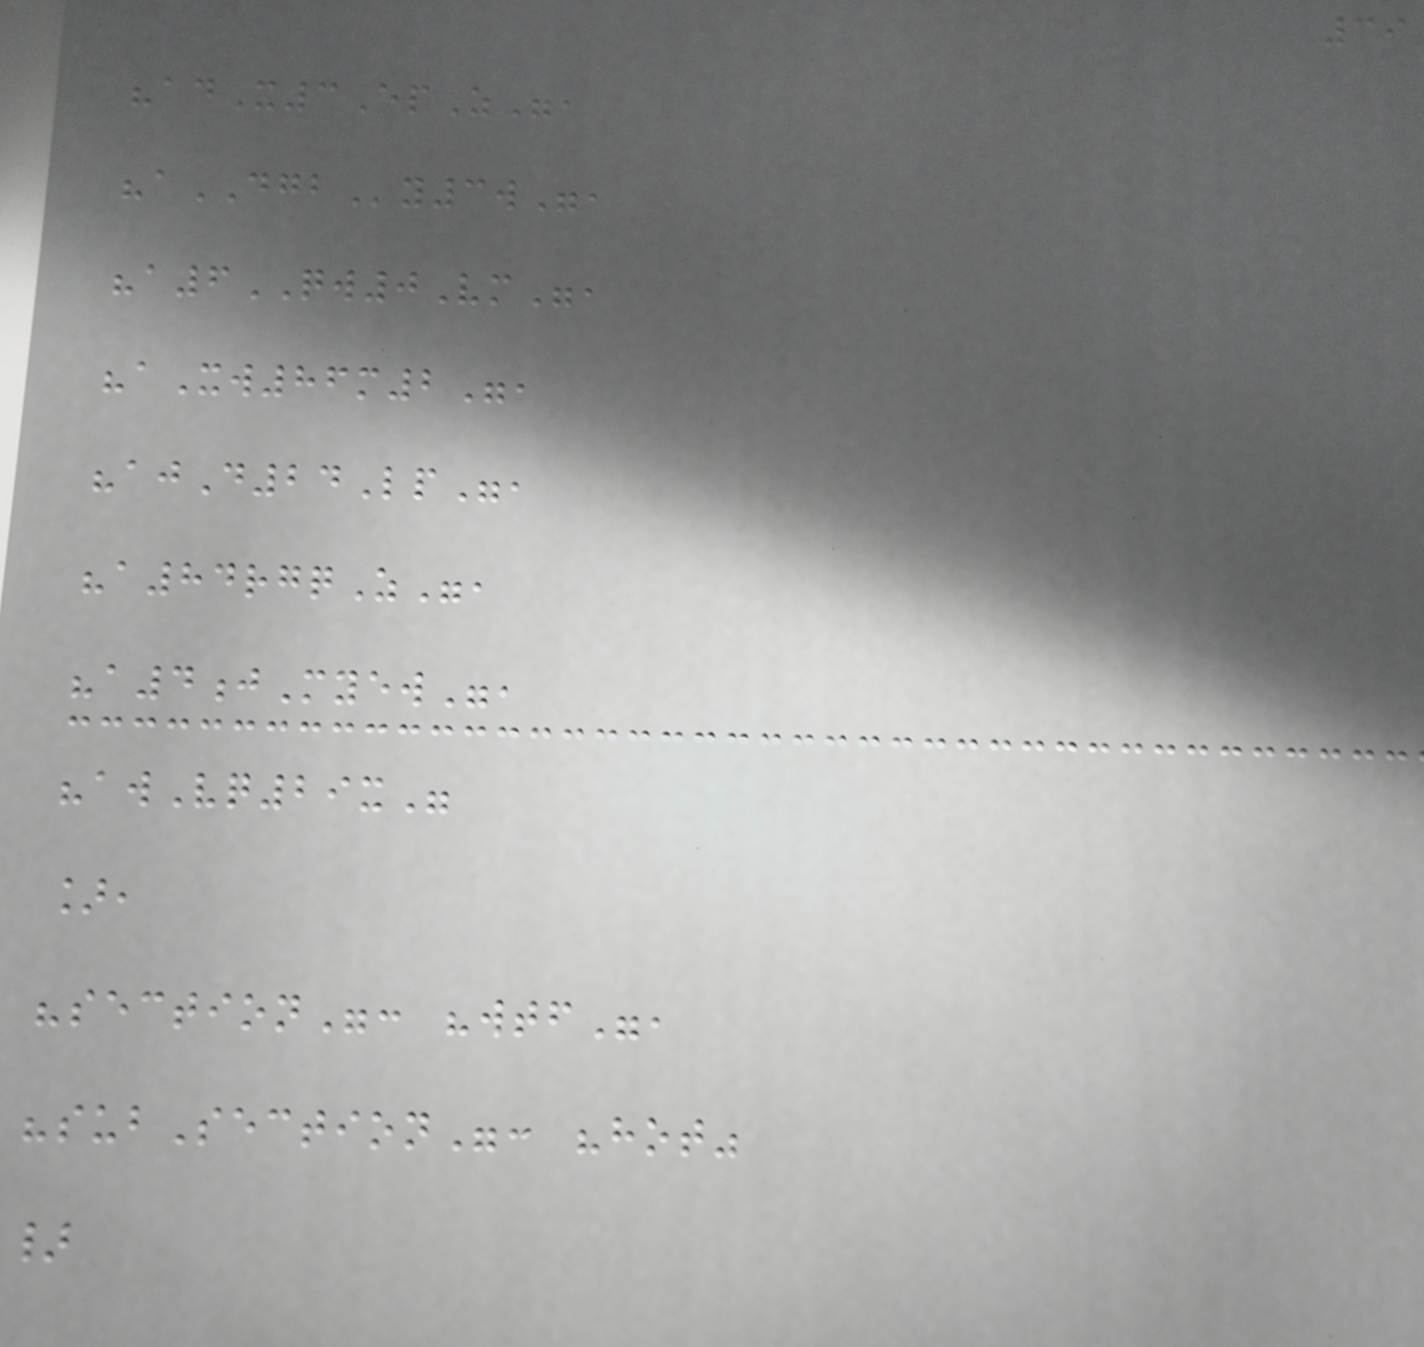39
"adX3EpZ",
"aDGBy3w",
"a6QW0Vm",
"aXw86m2",
"ajD24Lp",
"a84rgqZ",
"a4jMyew",
"awVq29x"
],
"section": "wtf",
"subSection": "hot"
}
